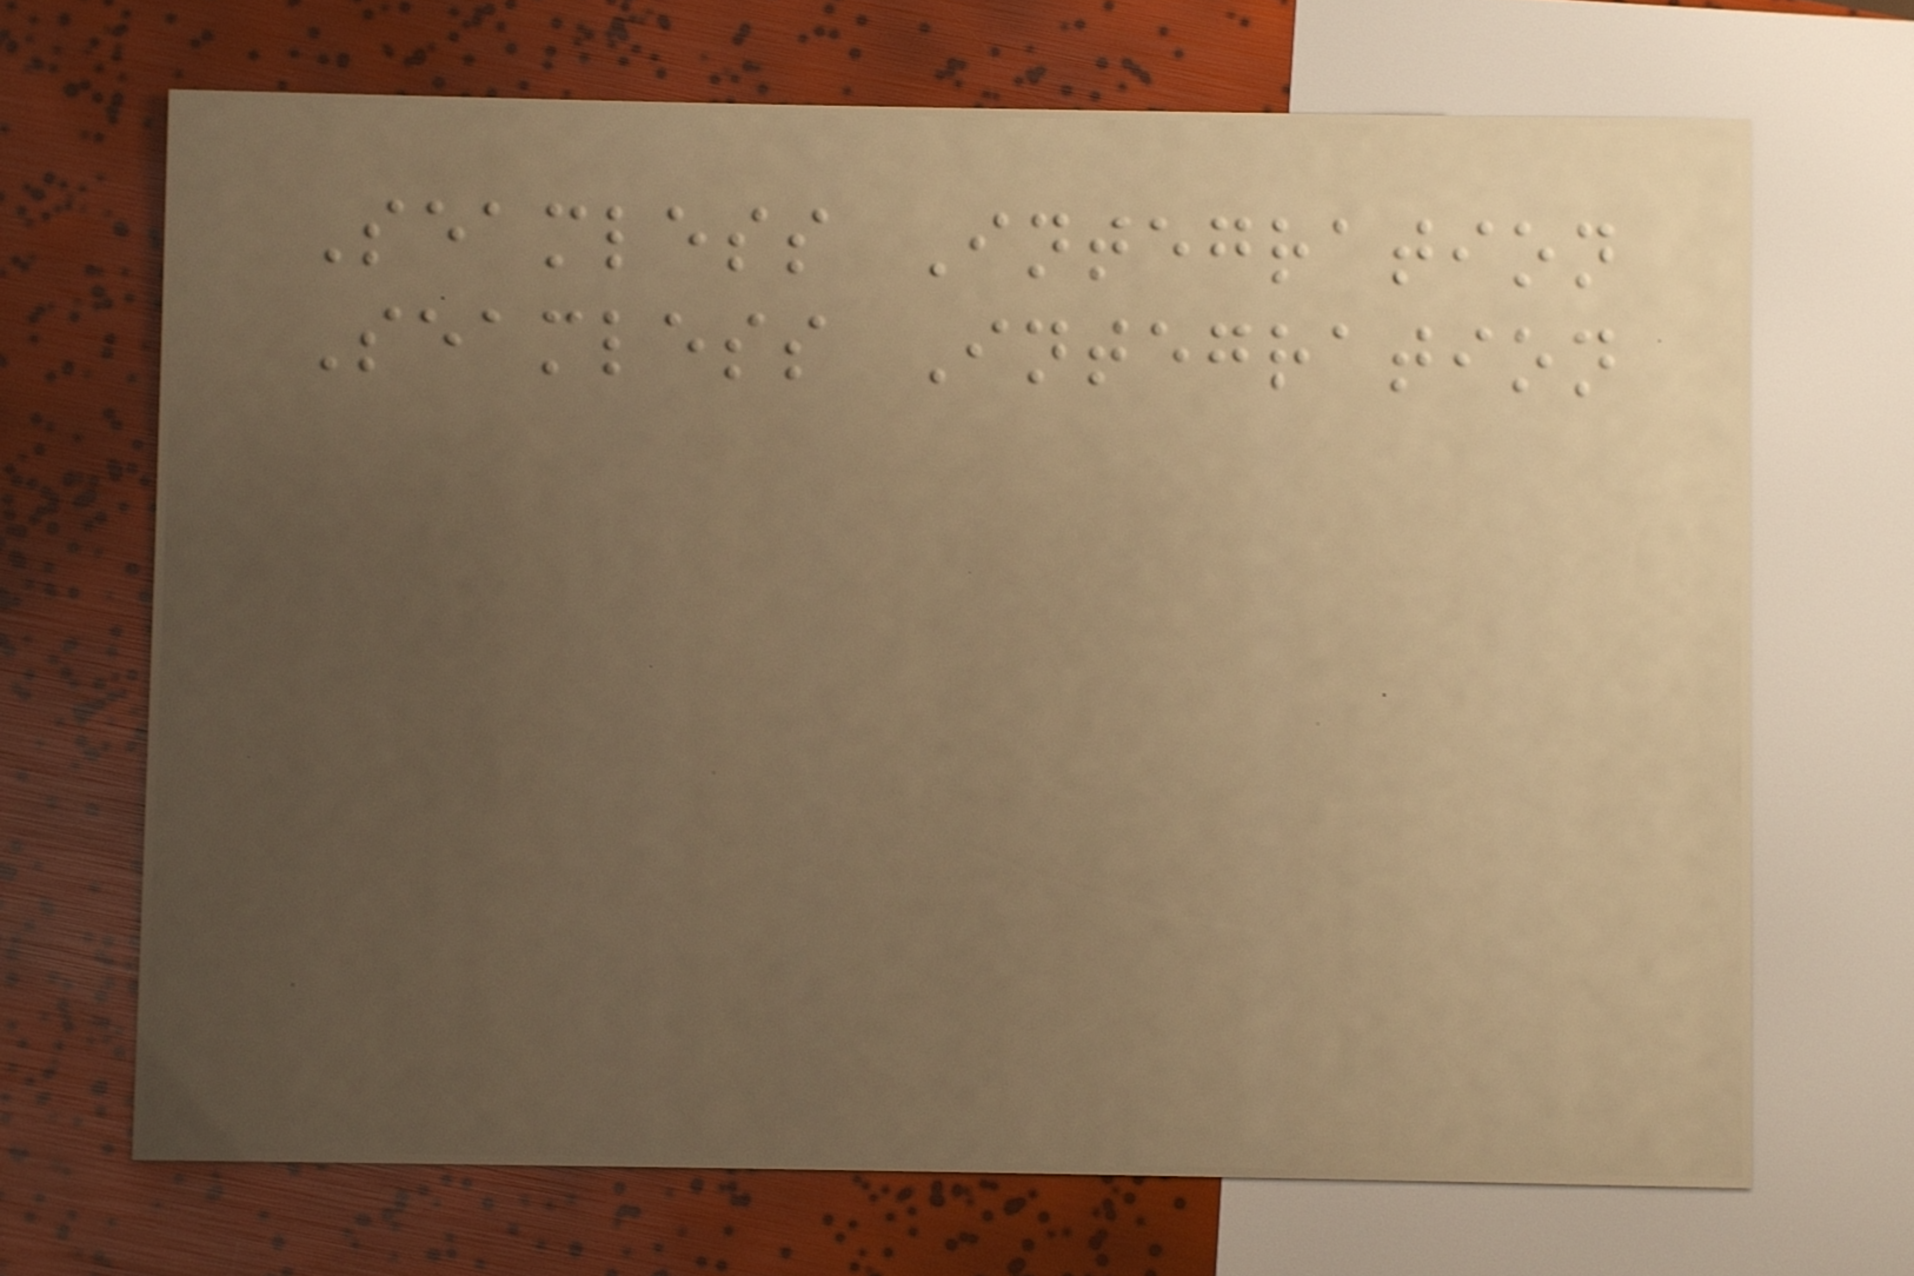Seamless Integration
Seamless Integration
